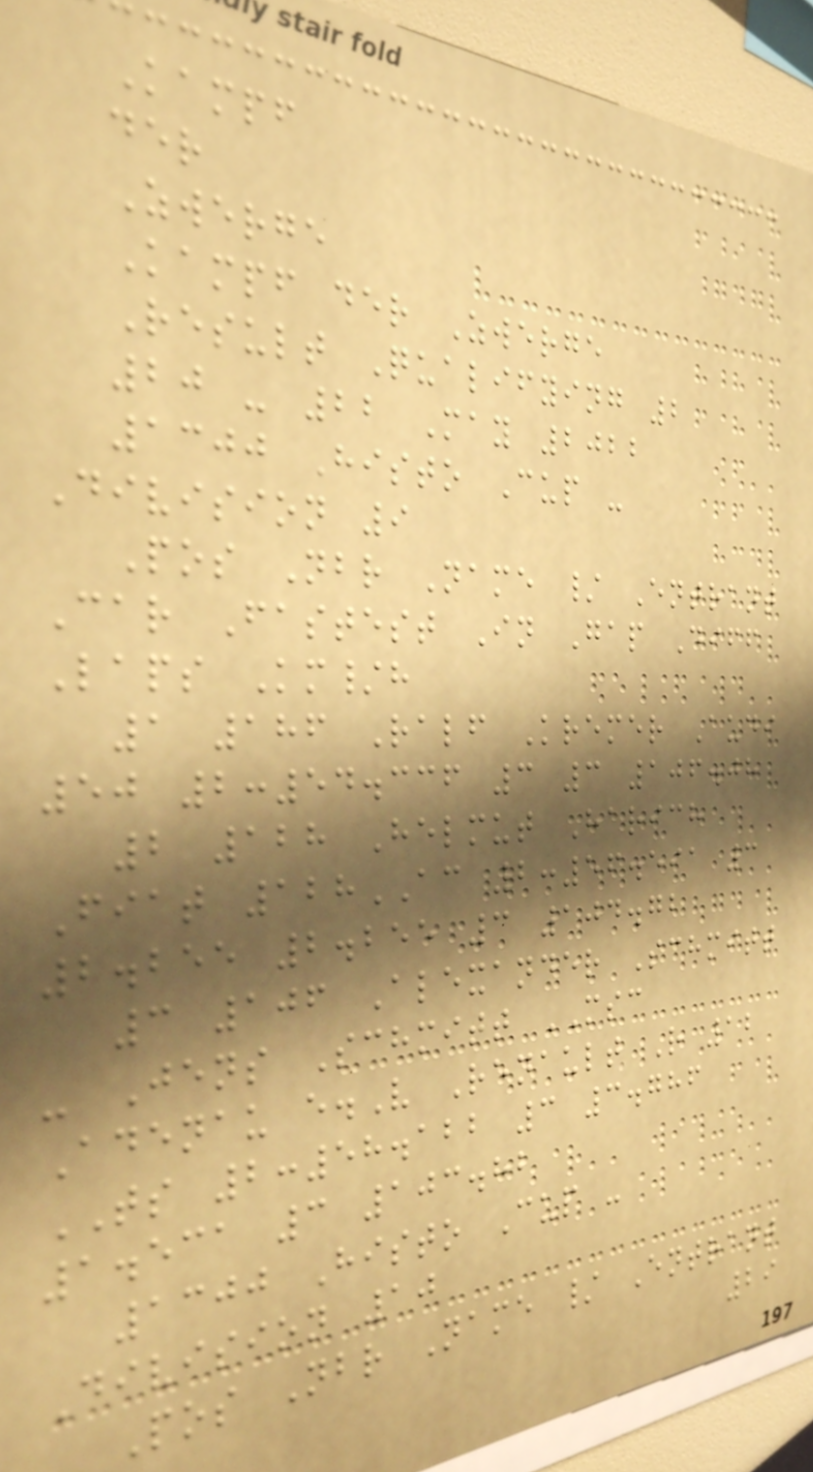Kampf
der
Zwerge
Kampf der Zwerge
Result Qualifying 2
20 - 22 May 2022
1300 Histo Cup -
Division 9
Pos Nbr Name / Entrant
Car Fastest In Gap Diff
Laps Km/h
1 186 Ralf Kremer Audi
50 2:54.336 3 3 106.08
2 128 Helmut Harich
Fiat 128AC 2:56.591 3
2.255 2.255 3 104.72
3 106 Alexander Schmitt
- Jens Schmitt MSC
Adenau e.V Renault R 12
TS 2:58.122 3 3.786
1.531 3 103.82
1300 Histo Cup -
Division 10
Pos Nbr Name / Entrant
29
